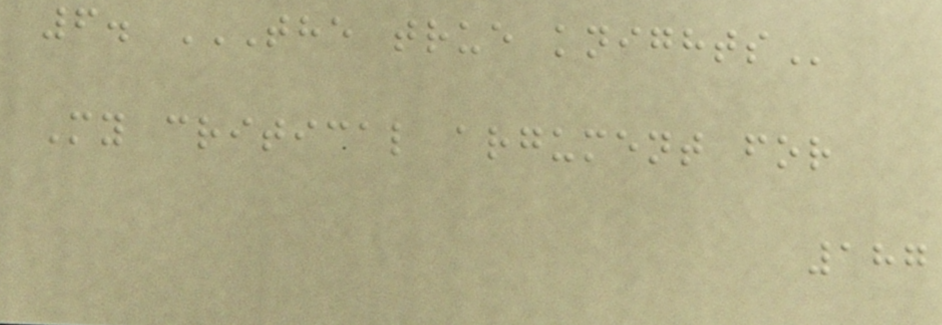6. THE TRUE KNIGHTS
My critical argument for
187
